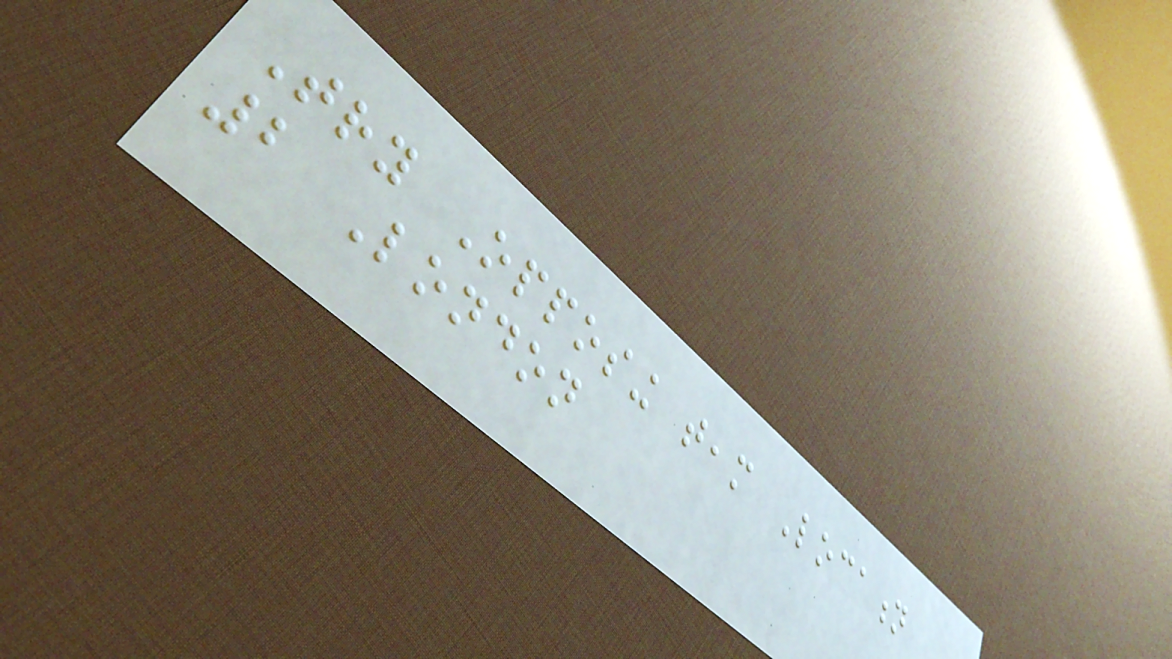Try Opposing team Location
2 London
